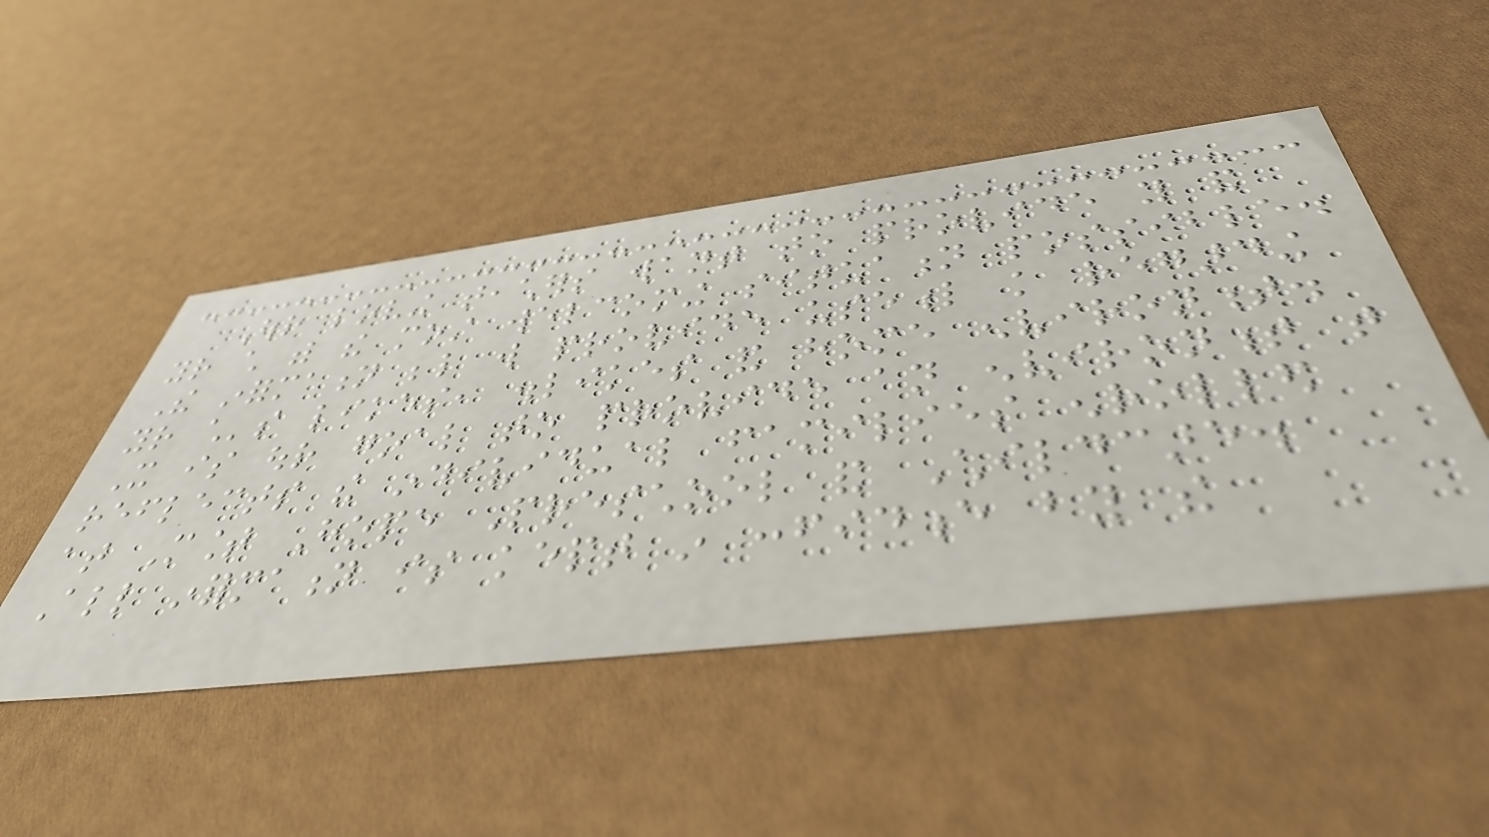Our loving teachers want to provide you and
your child with the most welcoming situation possible.
The information below will provide useful knowledge regarding
your child's likes, dislikes and home environment.
It is our goal to provide an environment that
reflects the individual families enrolled
at Mount Hope Preschool and Childcare.
All information is kept in confidence by the
